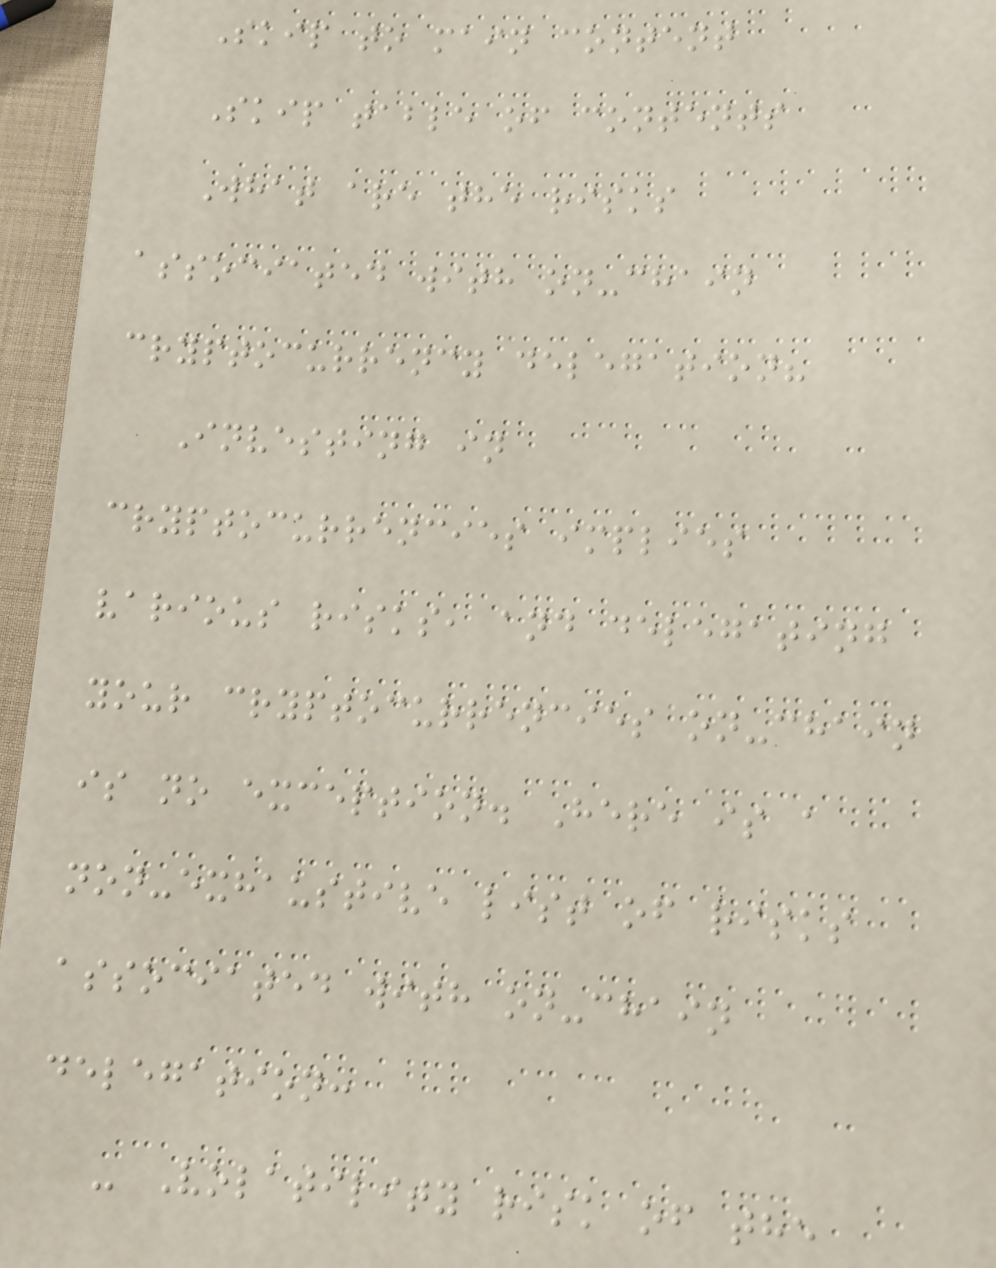Skip to main content
Skip table of contents
What are the risks
associated with on-chain
cryptocurrency delegation?
Investing in
cryptocurrencies implies
various risks, and delegating
your cryptocurrencies on-chain
is no exception. Here is a
non-exhaustive list of risks
associated with on-chain
delegation:
- Volatility risk of the
